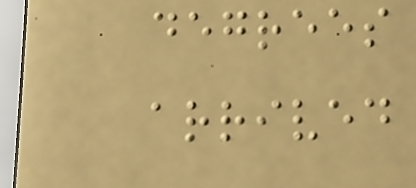degrees
arrived
